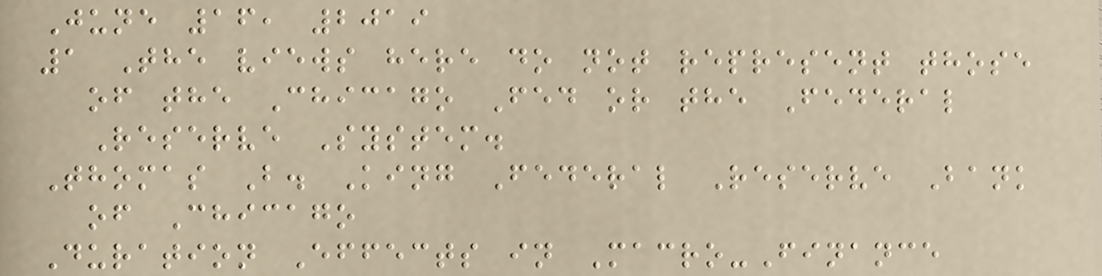June 16, 2019
1 The views here do not represent those
of the Chicago Fed or the Federal
Reserve System.
Thomas B. King Federal Reserve Bank
of Chicago
Duration Effects in Macro-Finance
